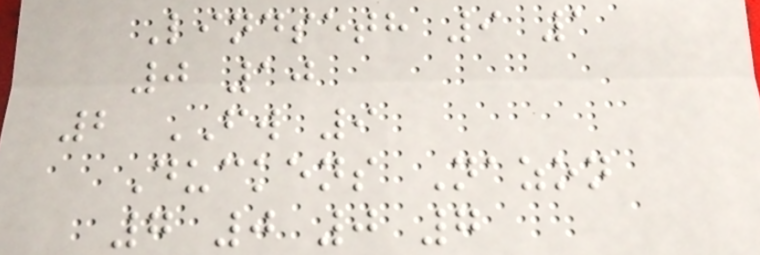Lindseth 9 1
0 10
2 FW 9
Duckens Nazon
7 0 0 7
